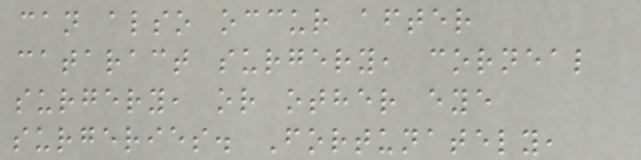can also occur after
cataract surgery, corneal
surgery, or other eye
surgeries. Fortunately,
